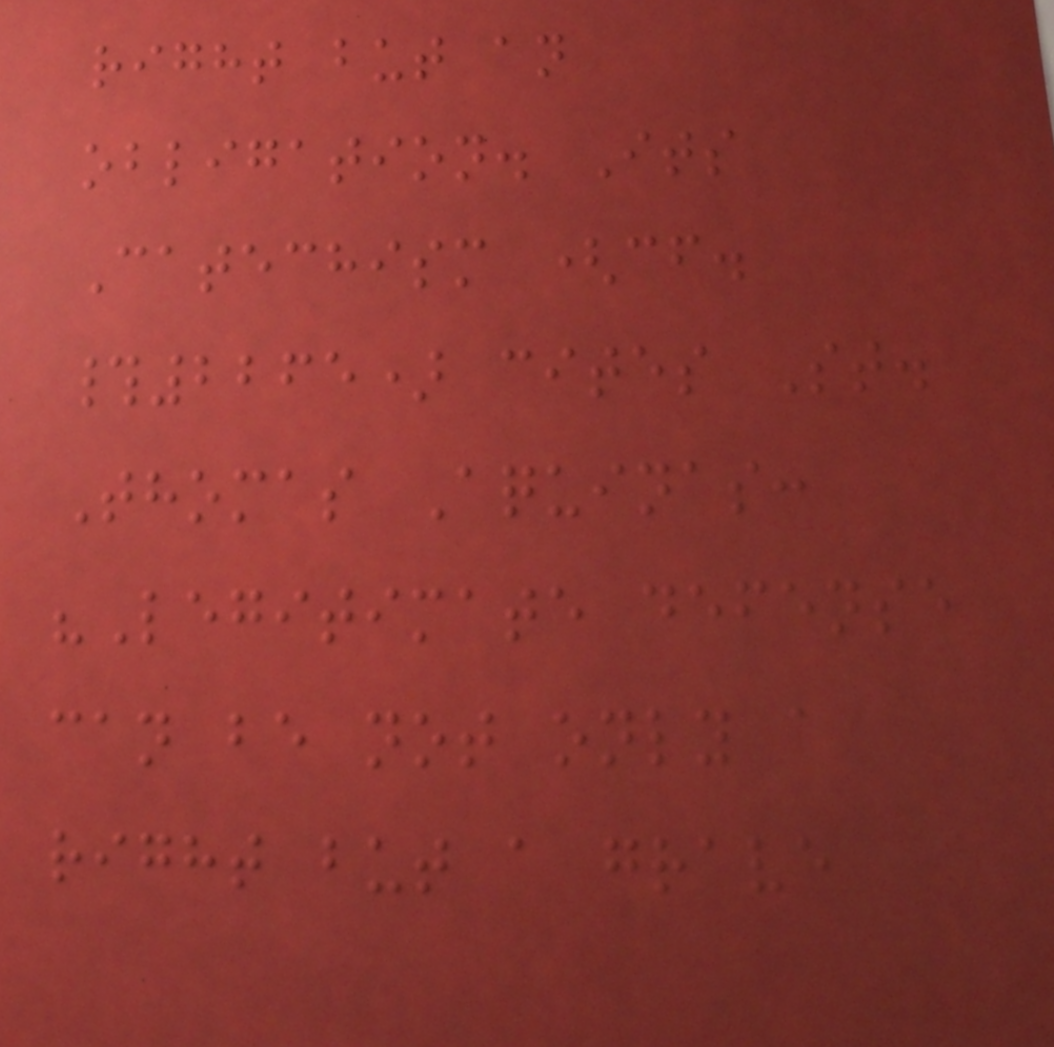right but an
obligation. Its
Catechism (cf.
#2265) cites St.
Thomas Aquinas:
"Legitimate defense
can be not only a
right but a grave
